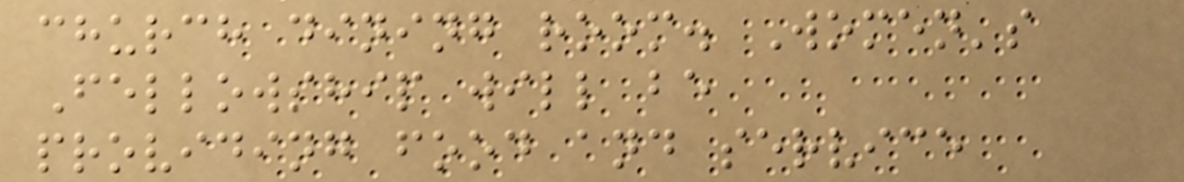church dining room. Women's
Fellowship will be
providing food and service
